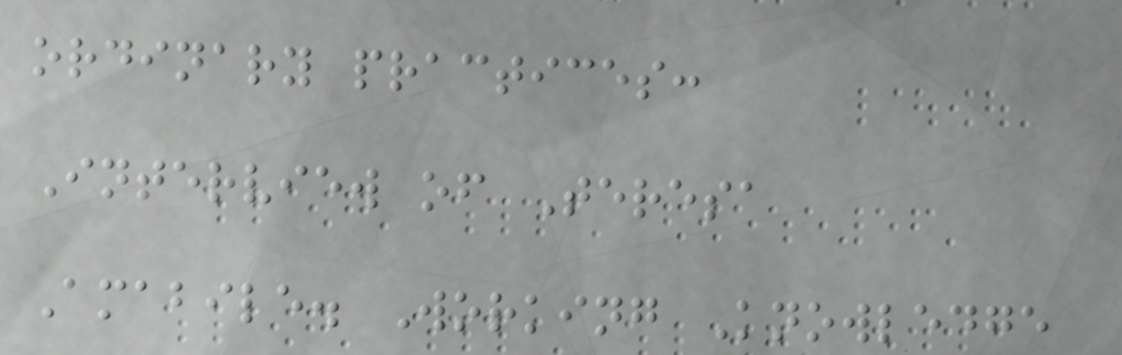ordinary practices:
Interview of Teresa
Amabile. Working Knowledge
